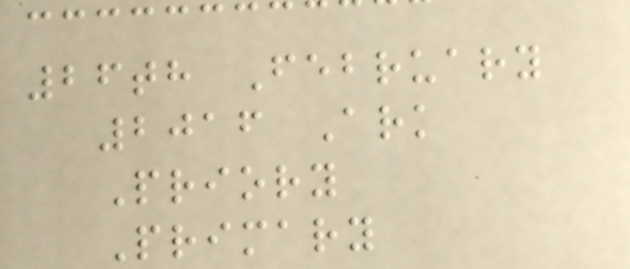26th February
2016 Ark
Priory
Primary
